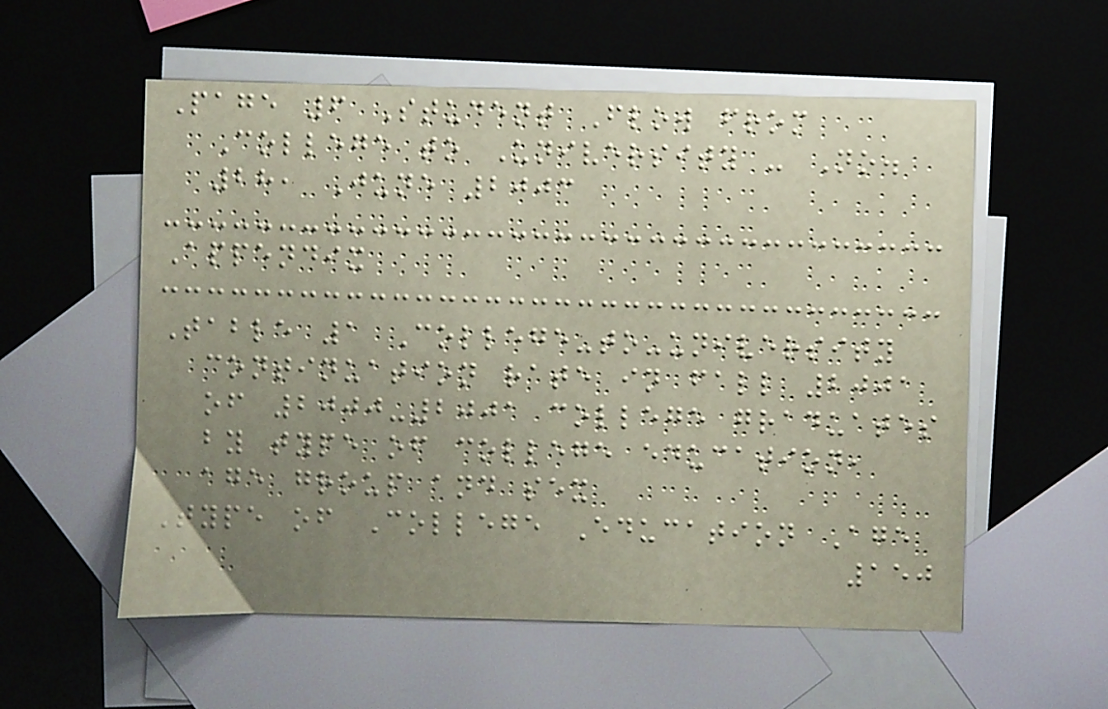Page 6 Student Flow from
College to University - No.
28, June 2003
Appendix
Table 1 College-to-university
continuation rate in fall 2001
of 2000-2001 college graduates
by type of college education,
age group and sex
Type of College Education Age
150
